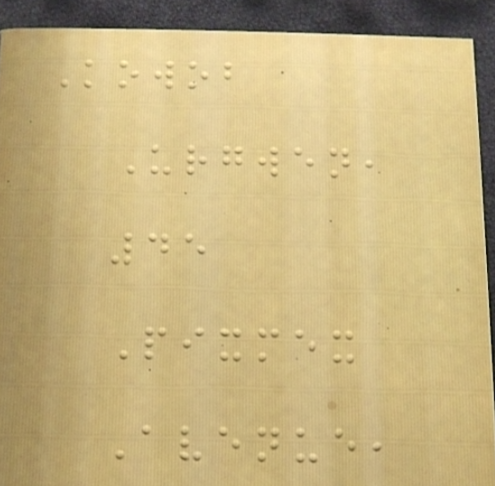Kowob
Urgwen,
45
Pixmex
Avenue,
